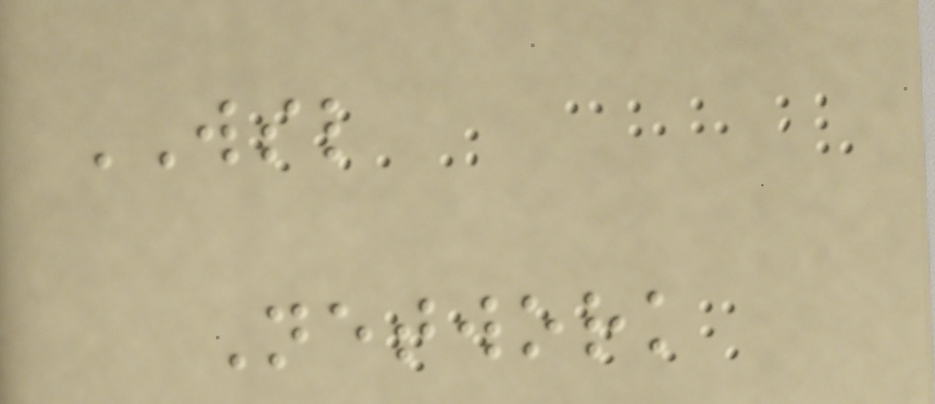WSL
Network
